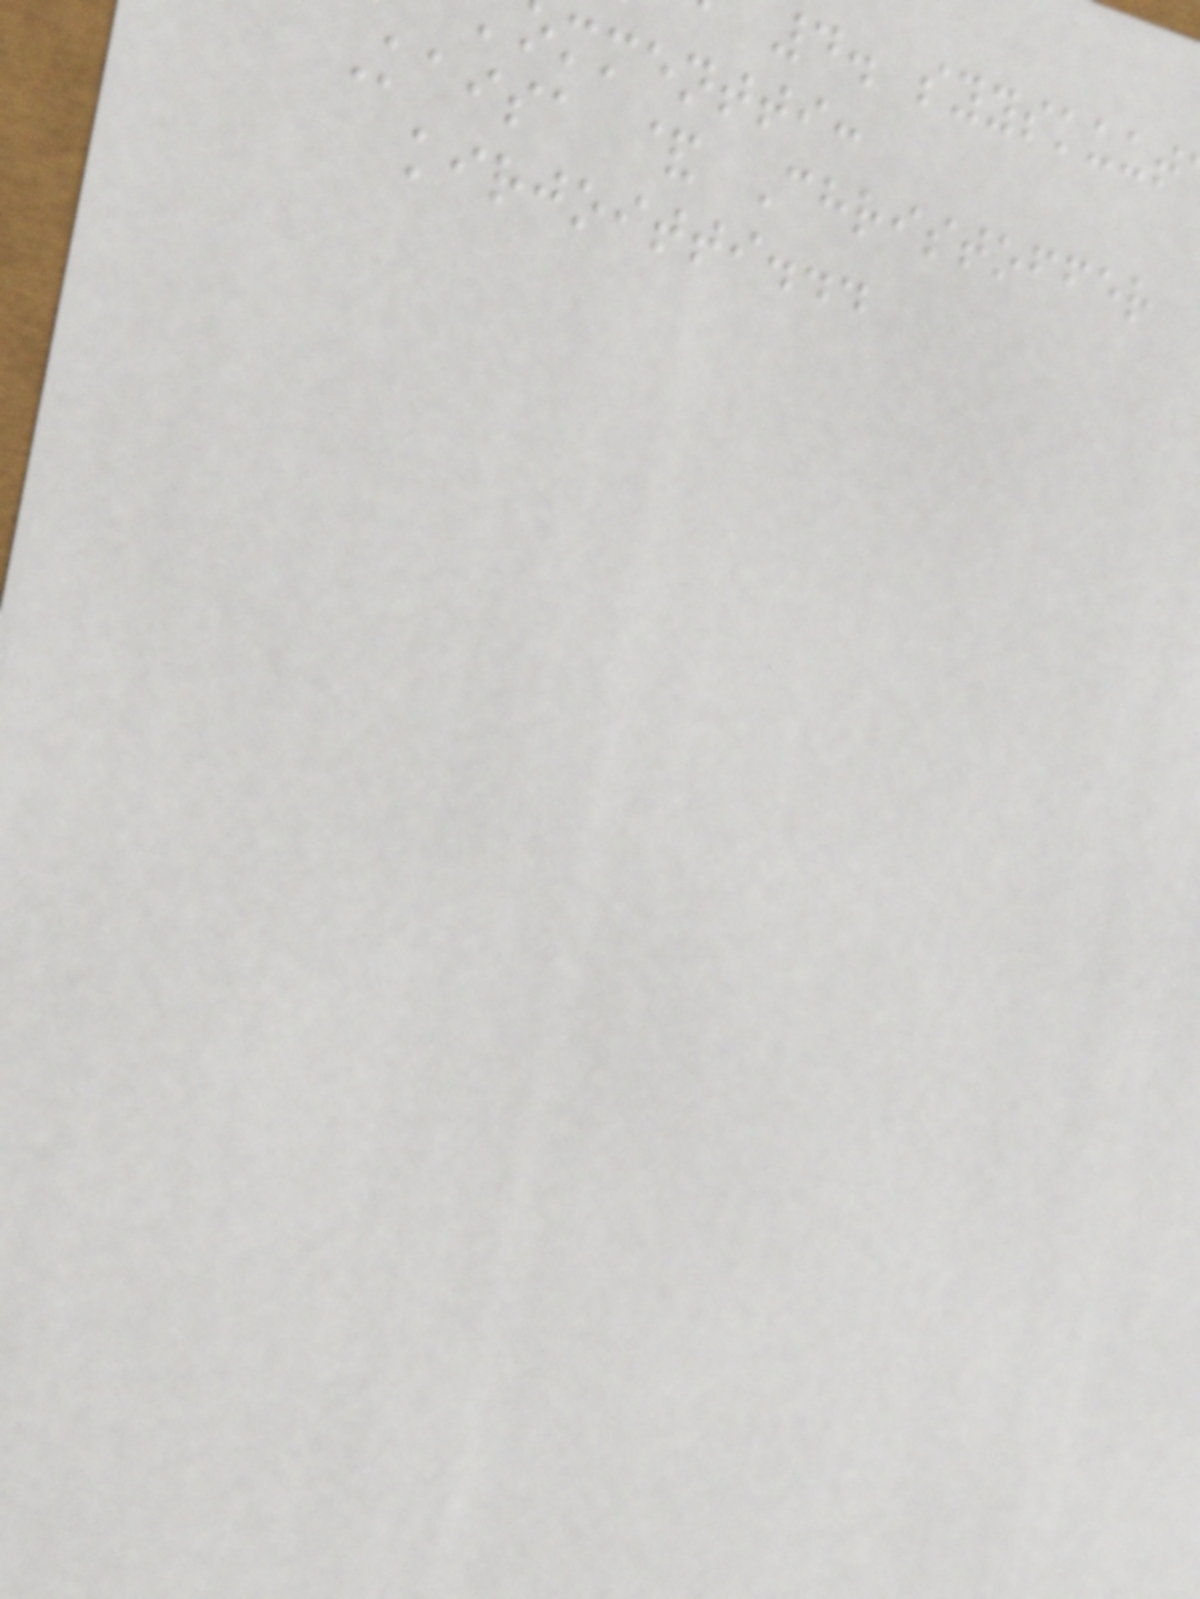4. syyskuut
mmentti:
Kaisa & Christoffer
kirjoitti...
